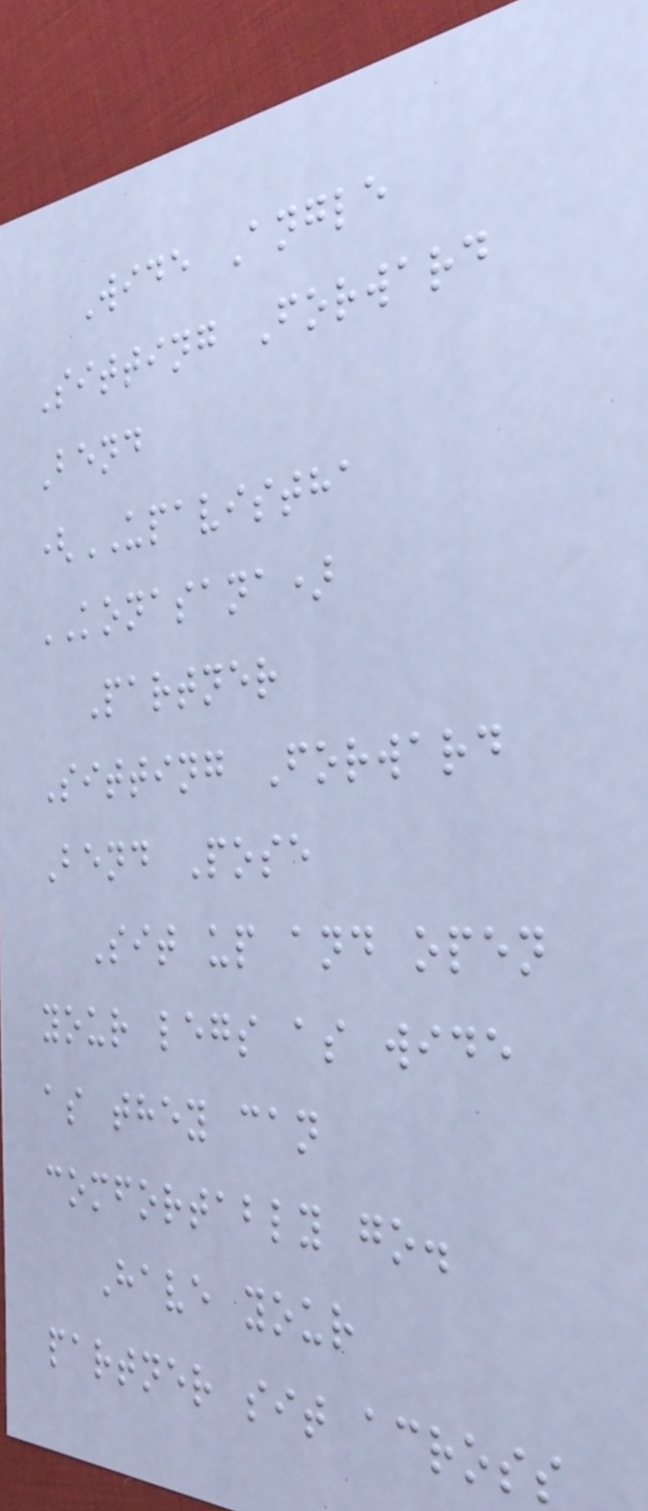Wide Angle
Sitting Forward
Bend
(UPAVISTHA
KONASANA)
Partner
Sitting Forward
Bend Pose
Sit up and open
your legs as wide
as they can
comfortably go.
Have your
partner sit across
